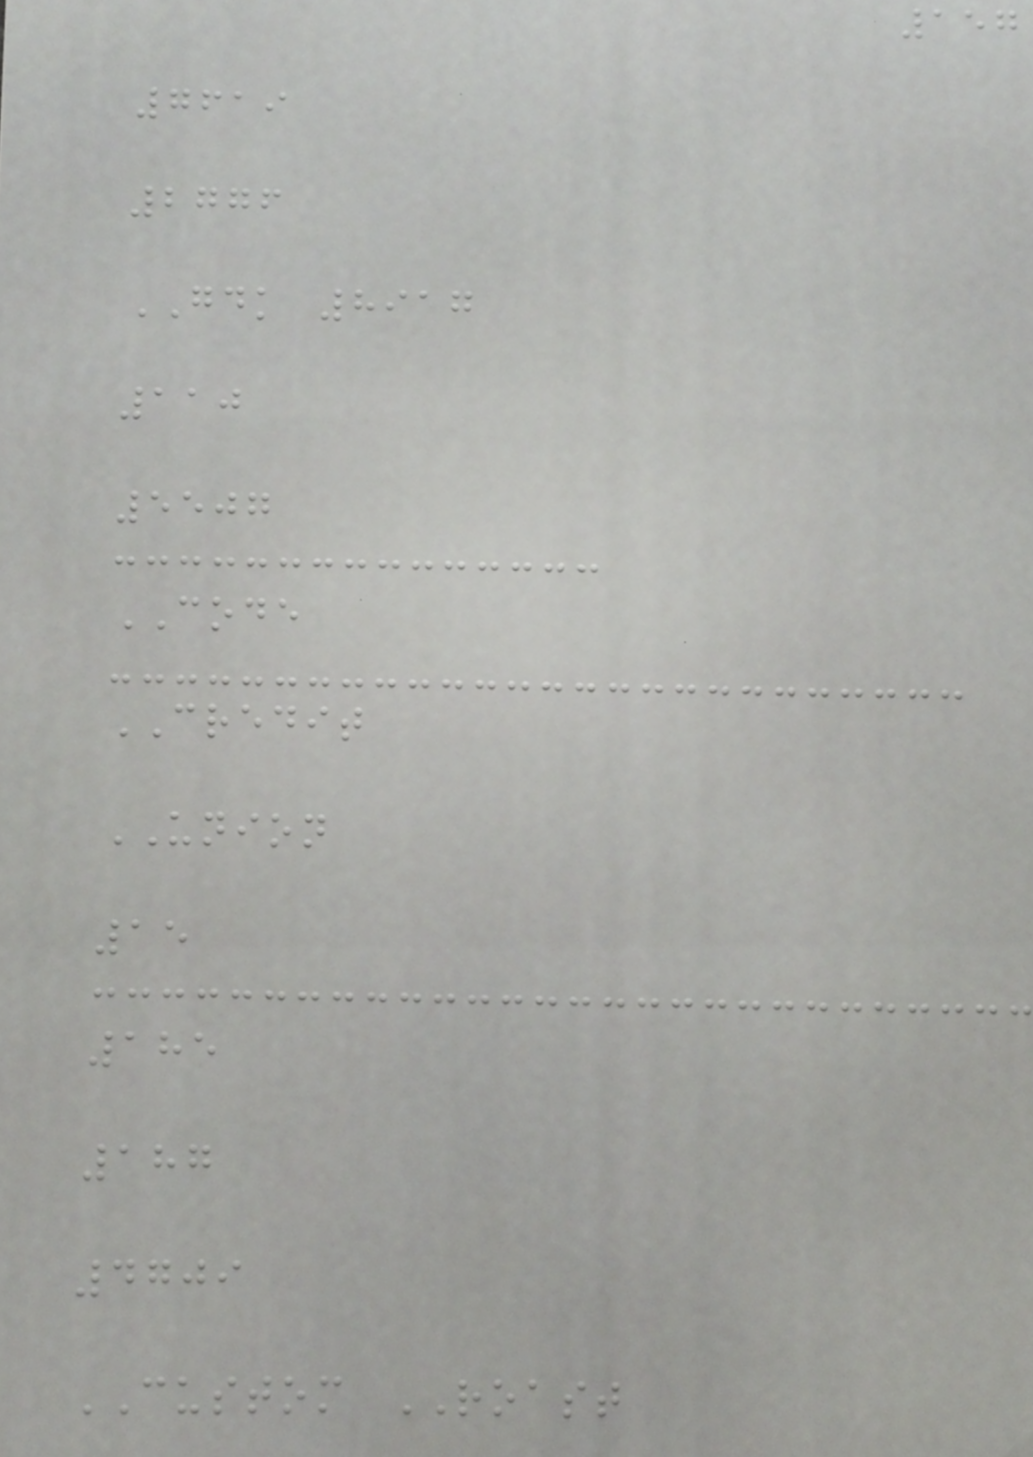157
7619
2776
GDK 8917
110
5507
CODE
CREDIT
UNION
15
185
187
4709
CUSTOM ROAST
